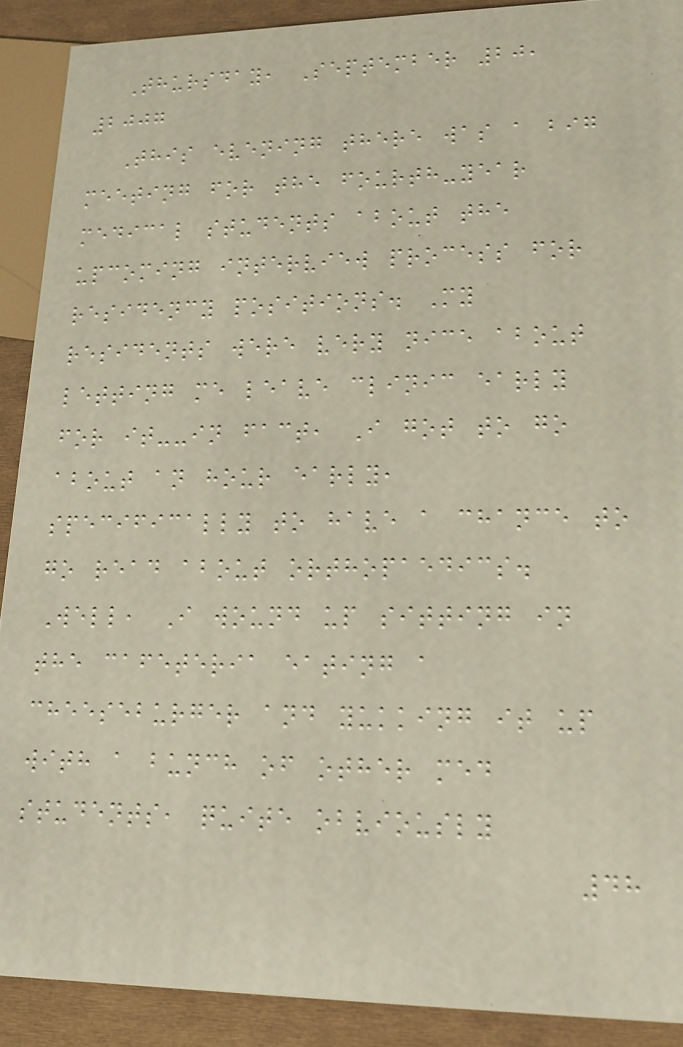Thursday, September 20,
2007
This evening there was a big
meeting for the fourth-year
medical students about the
upcoming interview process for
residency positions. My
residents were very nice about
letting me leave clinic early
for it--in fact, I got to go
about an hour early,
specifically to have a chance to
go read about orthopaedics.
Well, I wound up sitting in
the cafeteria eating a
cheeseburger and yukking it up
with a bunch of other med
students, quite obviously
48
